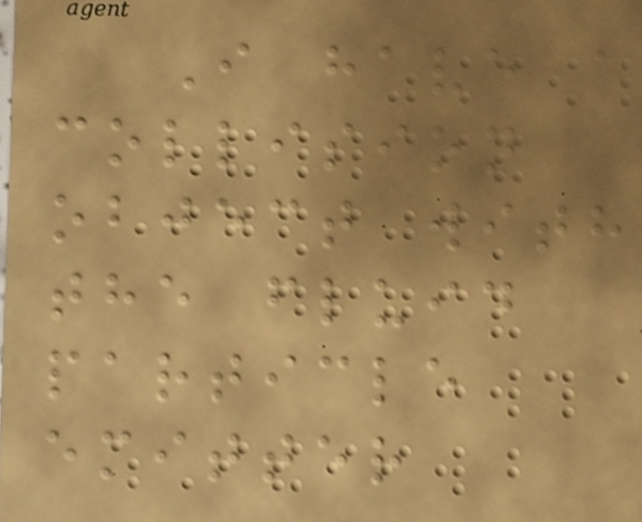I have a
collision
object with
the fluid
particle
emitter
